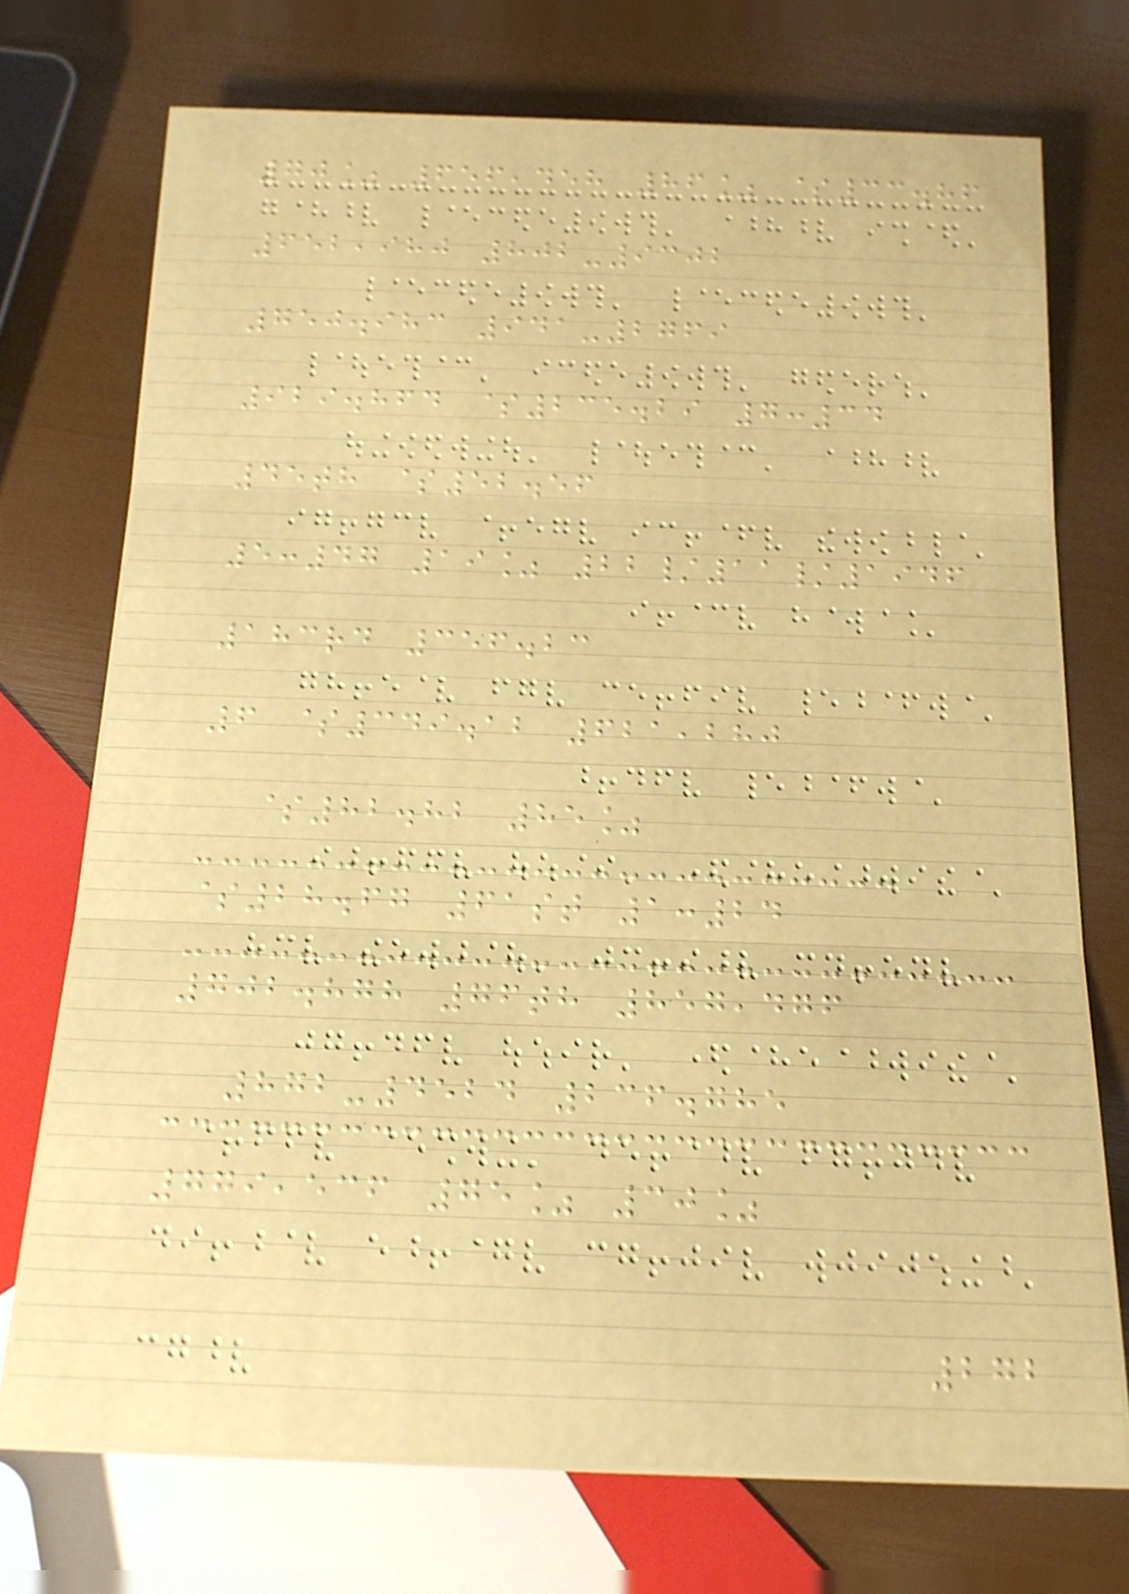70% 656,458 86% $33.86
652,980 802-9302
750.983 941-2769
929.864 $235.29 7:34
45th $52.56
5:47 19% 22/11/1946
183rd 356.23
6 $349.12 621,280
$82.82 85%
$28.67 61st 1:24
702.878 76th 857,476
872-4524 236.785
779,536 75% 30%
272
